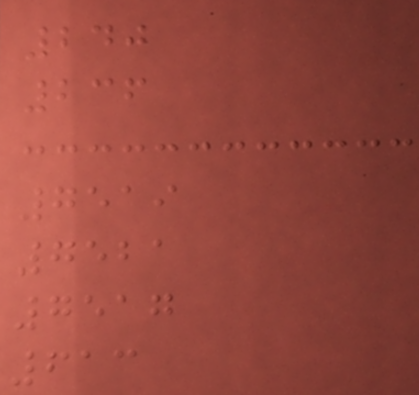240
236
7519
7521
7517
613
